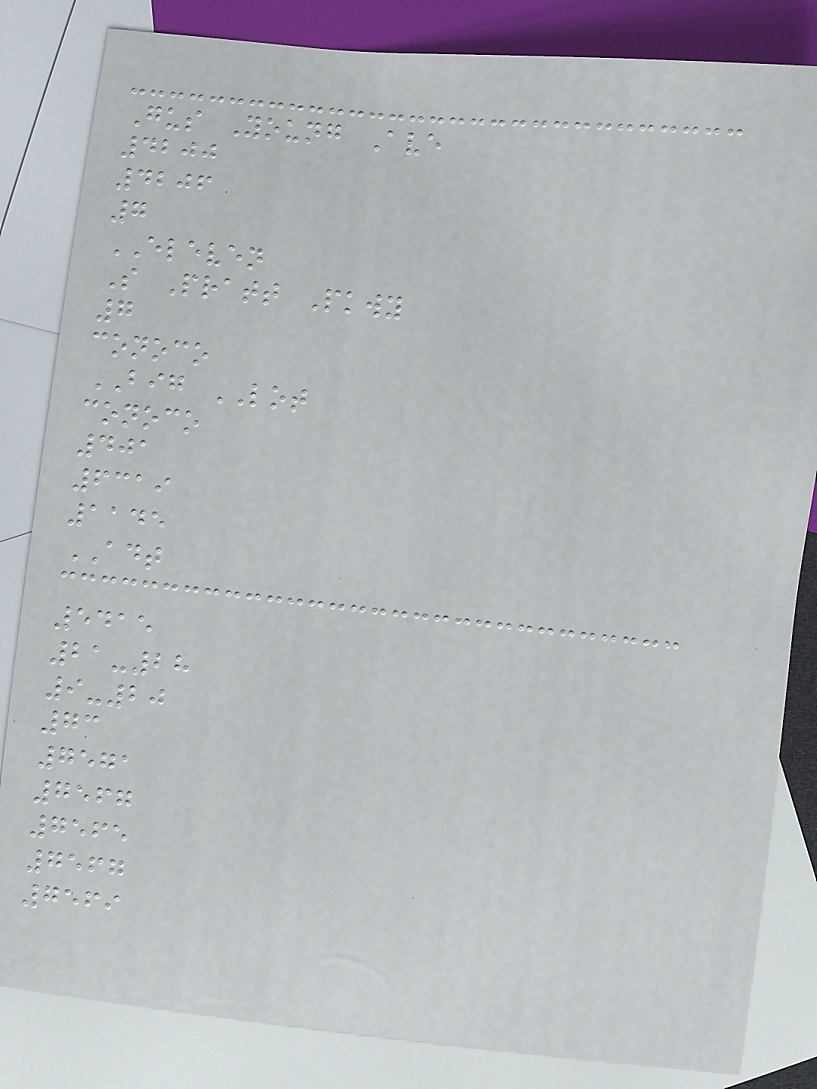Gus Young Ave
4200
4206
7
ELEVEN
S Pratt Pkwy
7
conoco
BIG LOT
conoco
401
6319
1145
ADT
5415
21-28
9-20
73
7571
7567
7565
7567
7569
